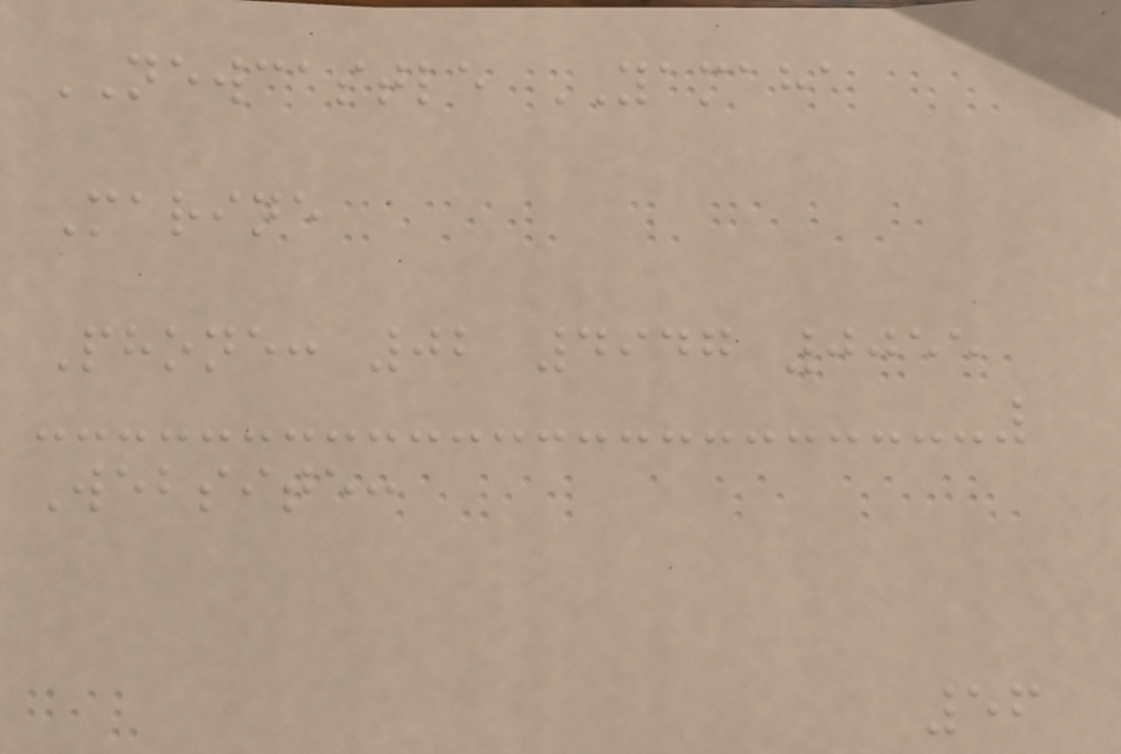NEWCASTLE YAMAHA
Marine
Phone: 02 4947 0055
Website:
56
